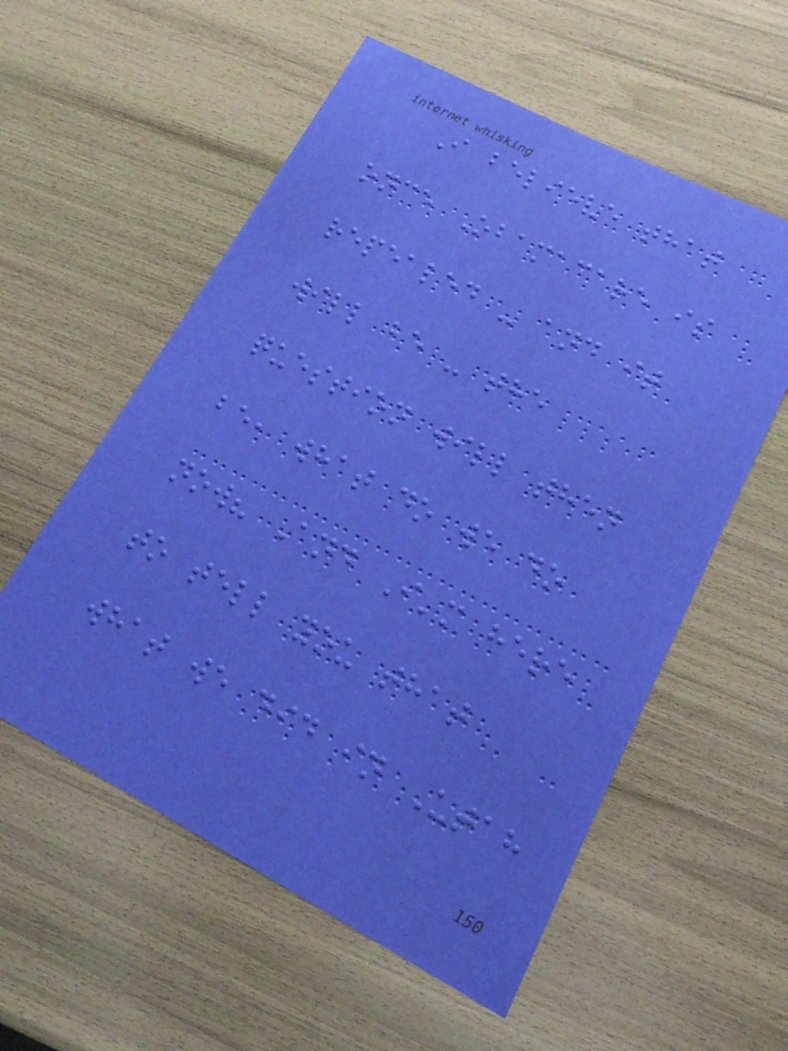I believe that
once Obamacare is
repealed - and it
will be - the
question will then
be, what do we do
now? And I'm here
to tell you that
what we did in Utah
